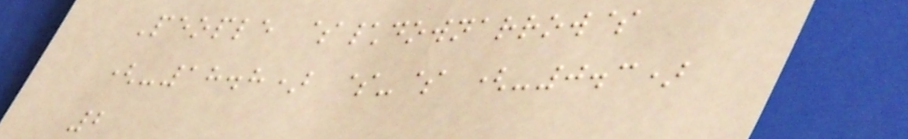People $\downarrow$
(-18.8) $-$ (-0.3)
2
